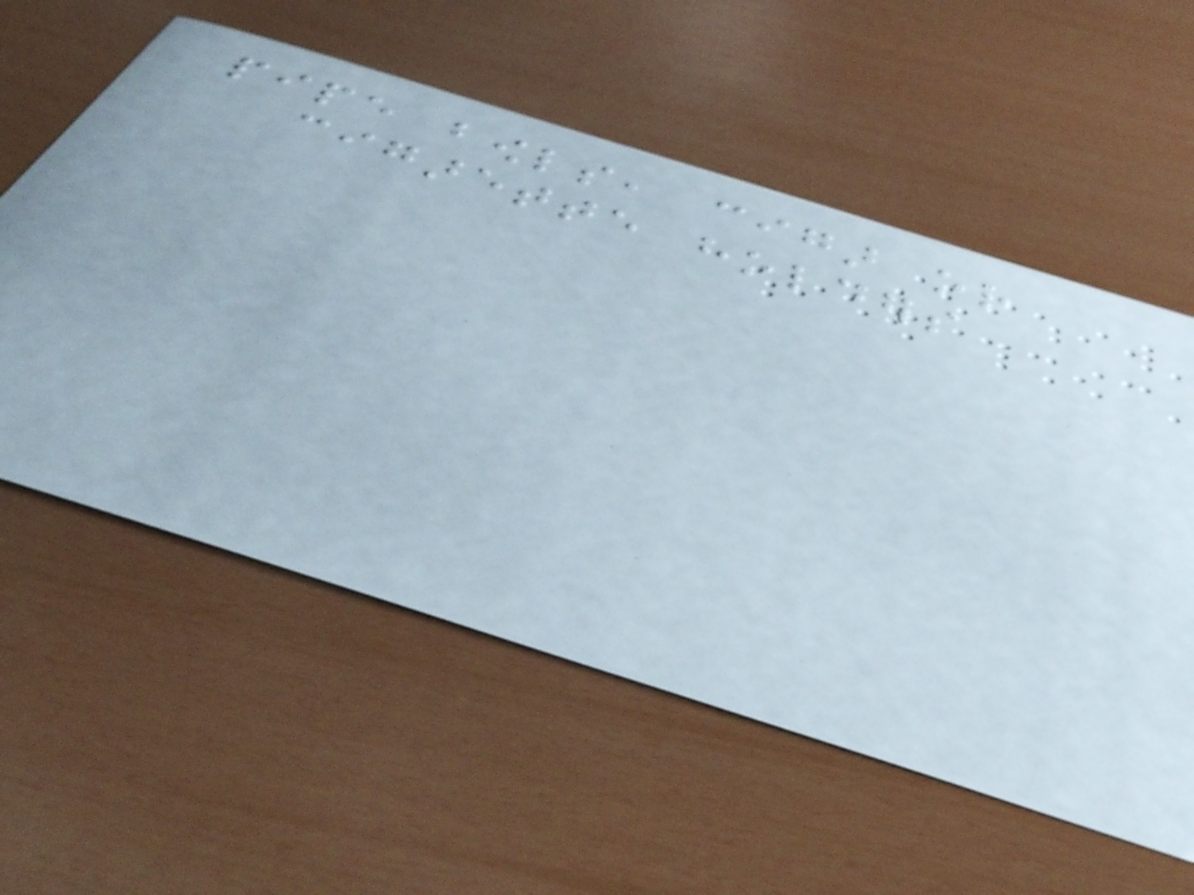pipe bowls, cigar or
cigarette holders
